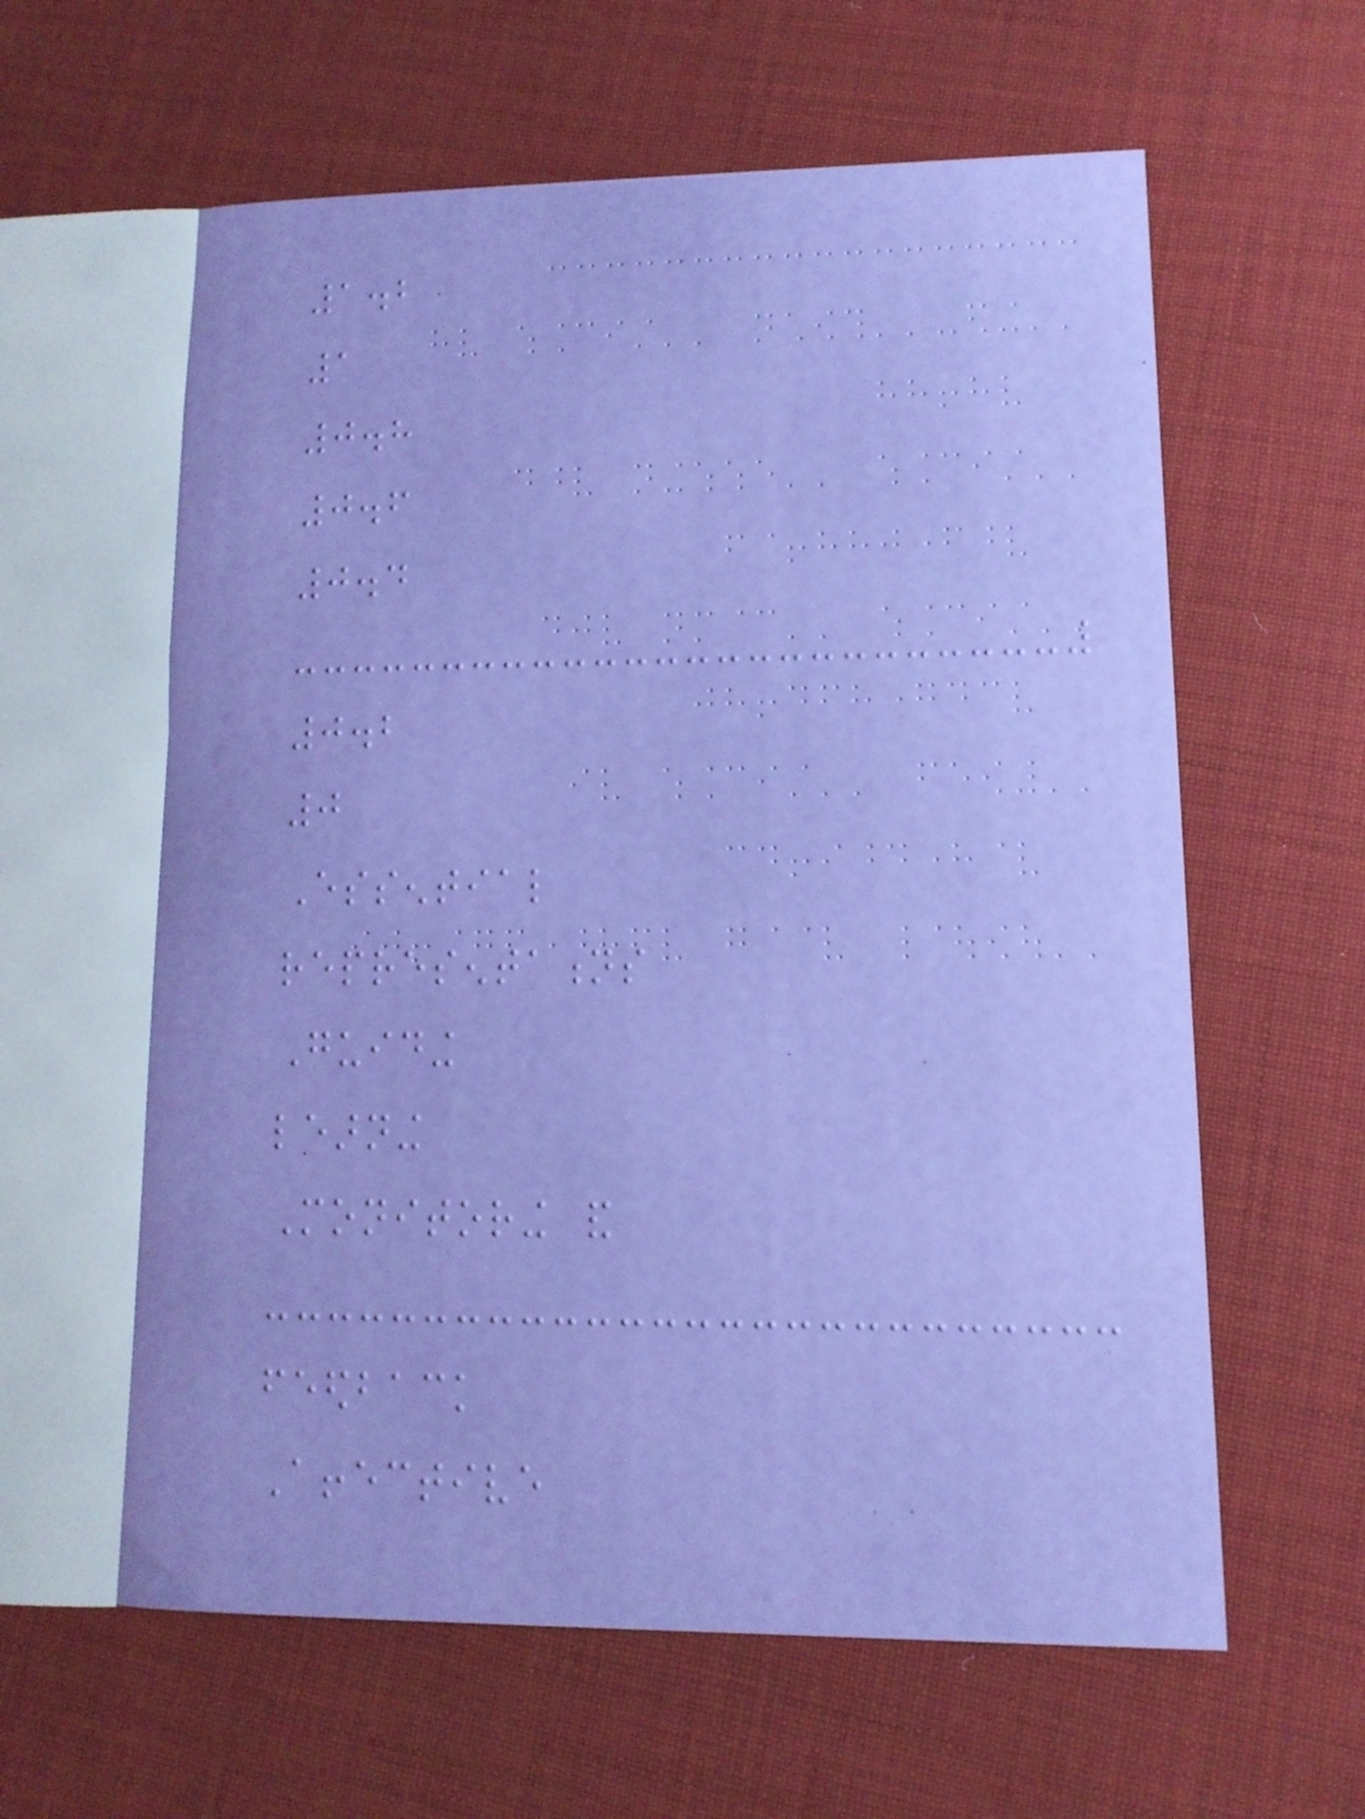1.2
1
0.8
0.6
0.4
0.2
0
Essential
representations
Guiding
learning
Monitoring and
feedback
Affective
